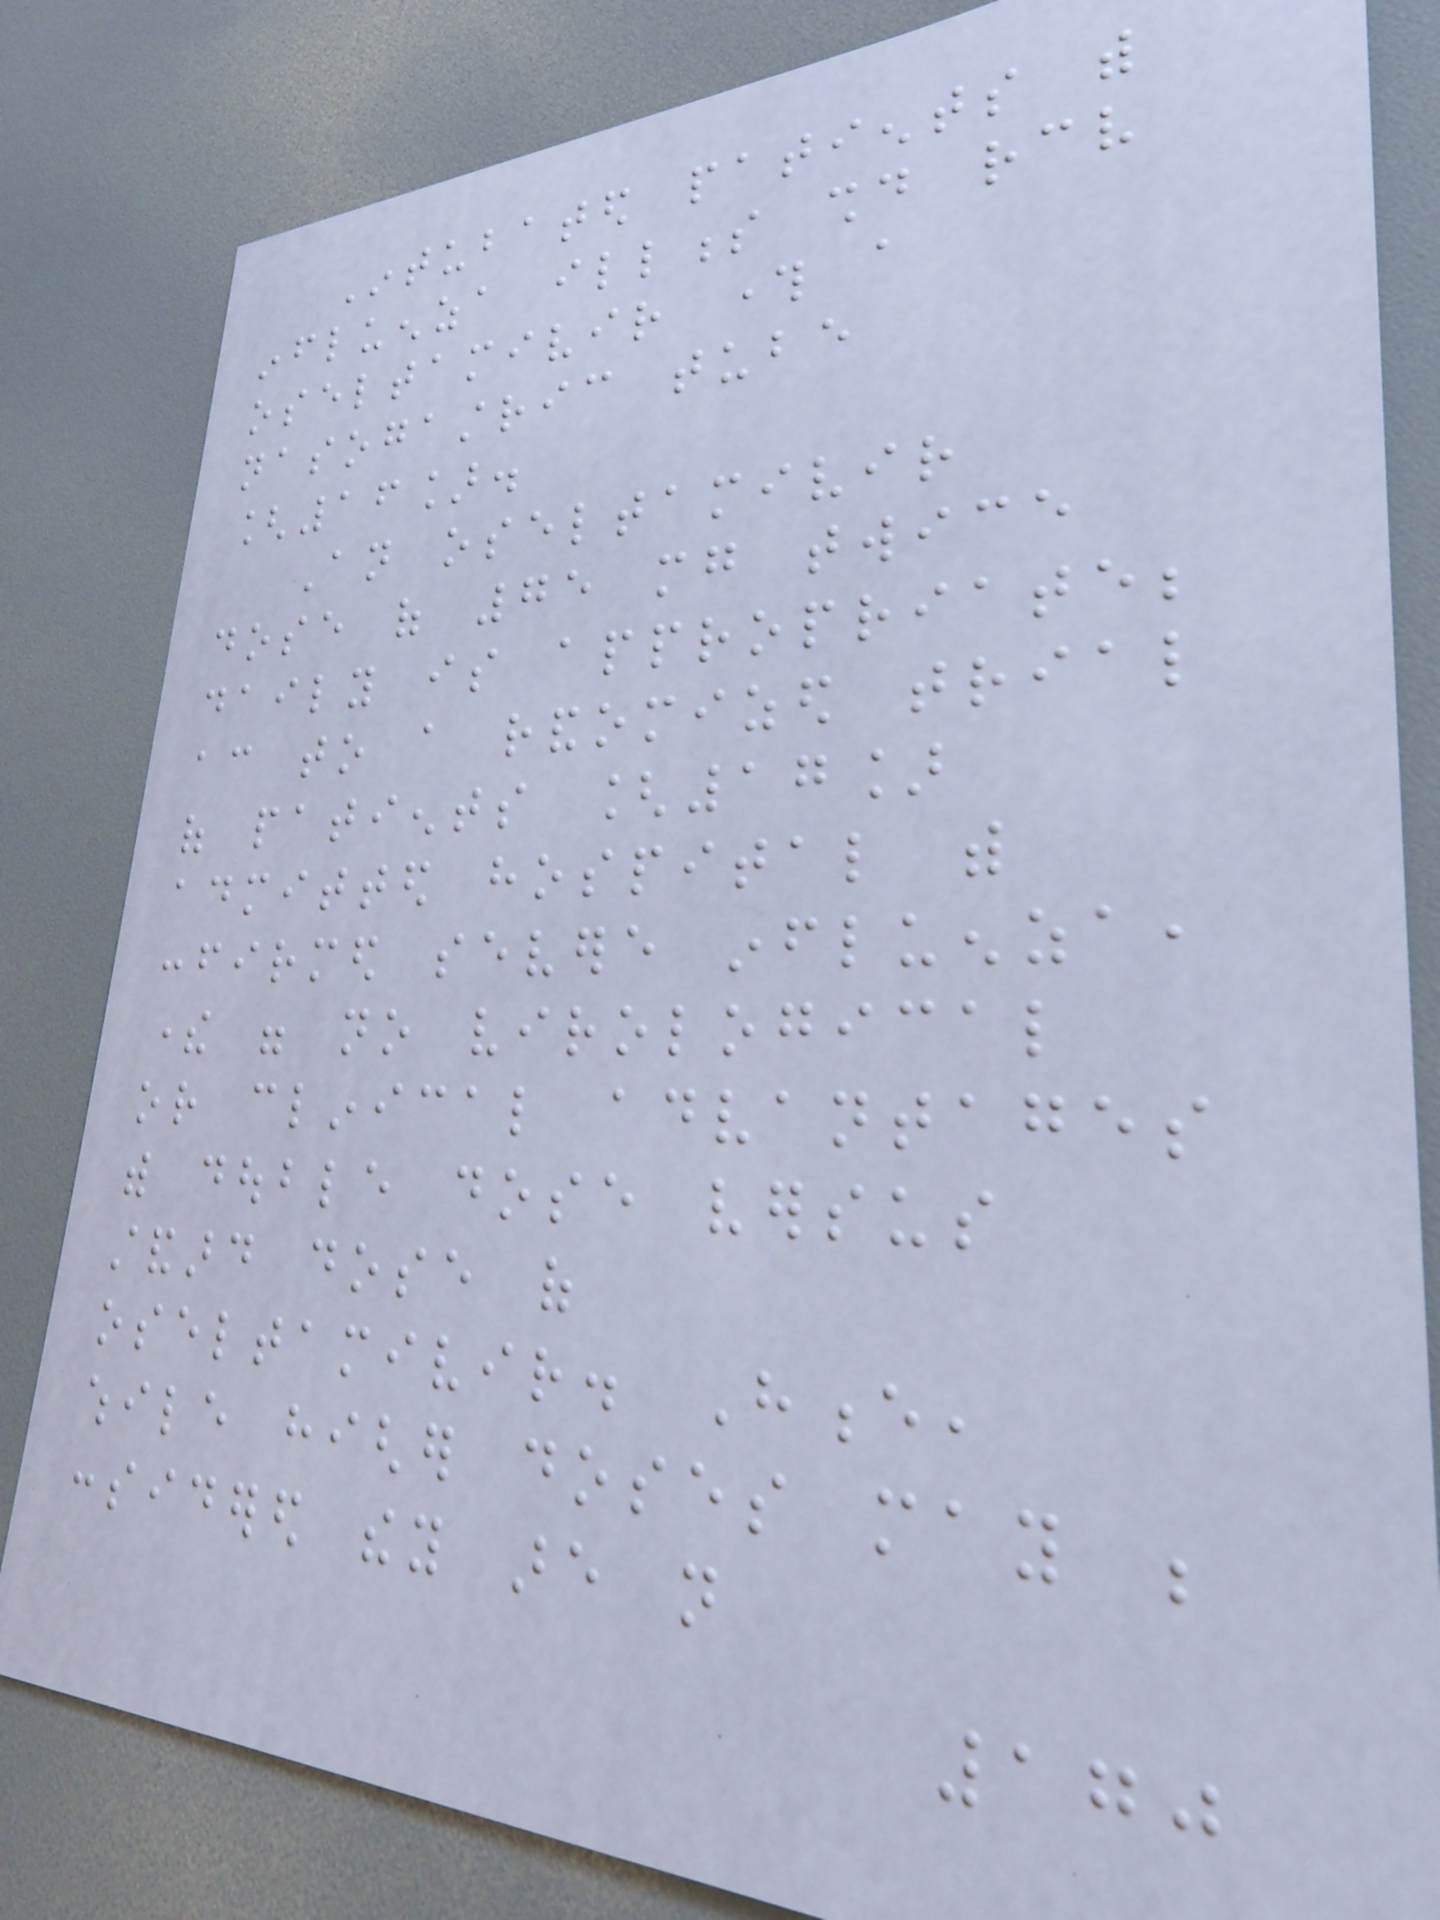Intubated patients with
influenza illness should receive
oseltamivir through a
nasogastric tube
[16].
An oseltamivir
dose of 75 mg twice
daily is appropriate;
according to a randomized trial
of patients [17]
admitted hospital with
confirmed severe influenza,
there were no virological
or clinical advantages
with double dose versus
standard dose of
oseltamivir. Hence,
while higher doses may be
considered they are not
170
